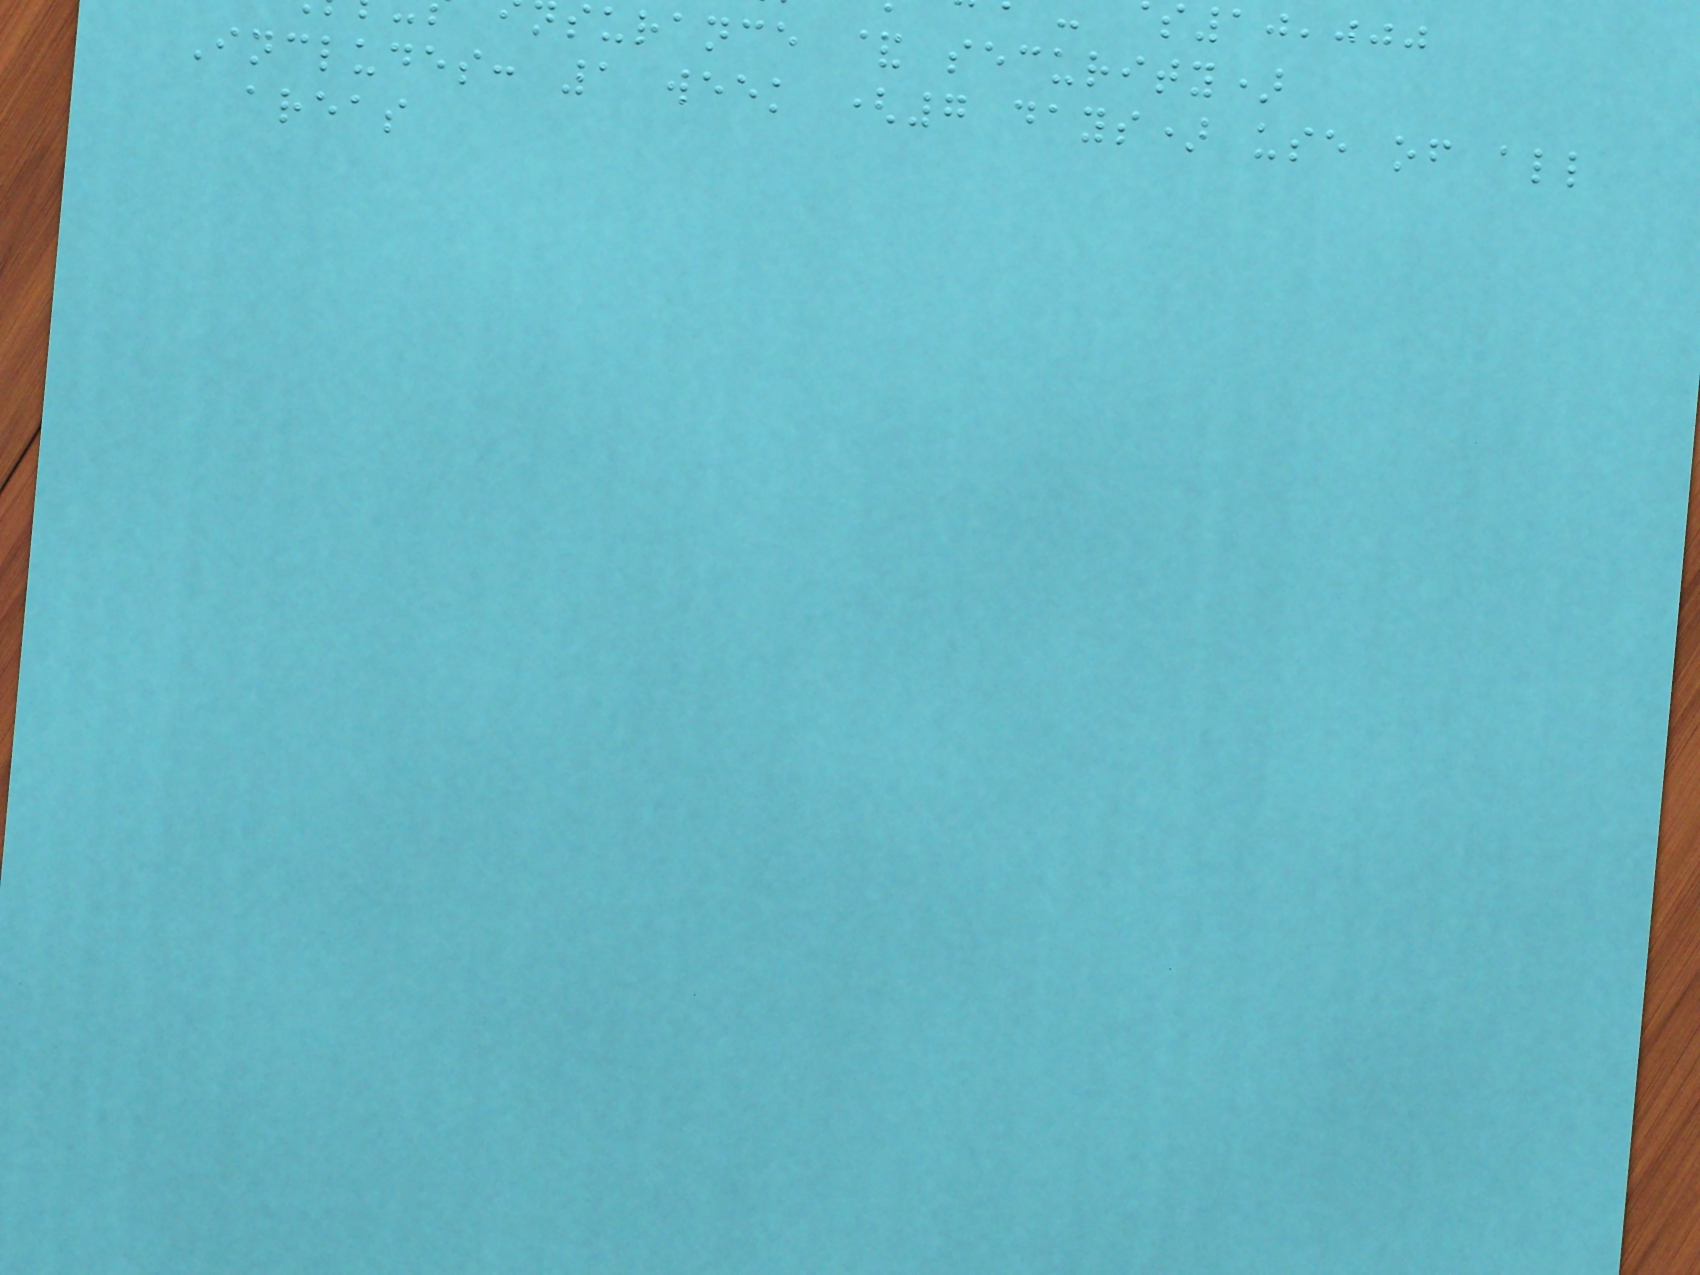surance & security)
Includes: 1 week (7 days) use of all
areas
